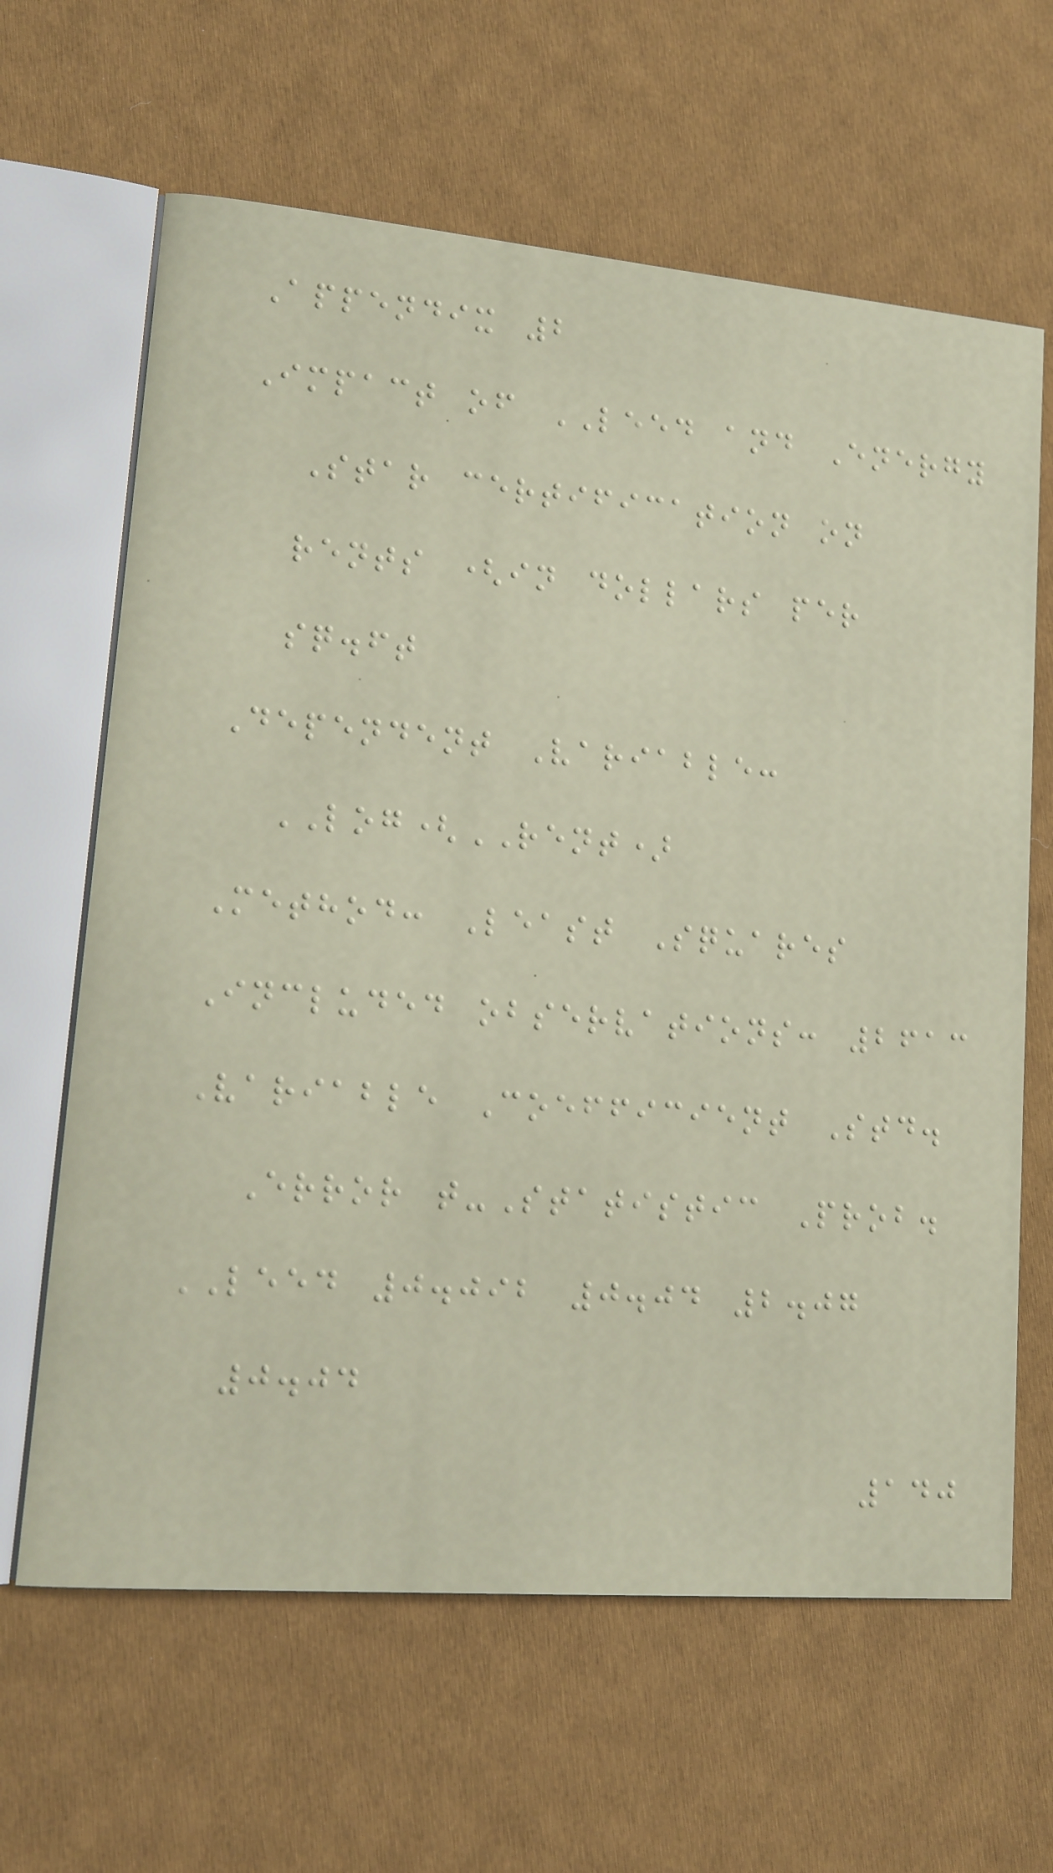Appendix 2
Impact of LEED and Energy
Star certification on
rents (in dollars per
sq.ft
Dependent Variable:
LOG(RENT)
Method: Least Squares
Included observations: 2613
Variable Coefficient Std.
Error t-Statistic Prob.
LEED 0.092 0.04 2.07
0.04
140
